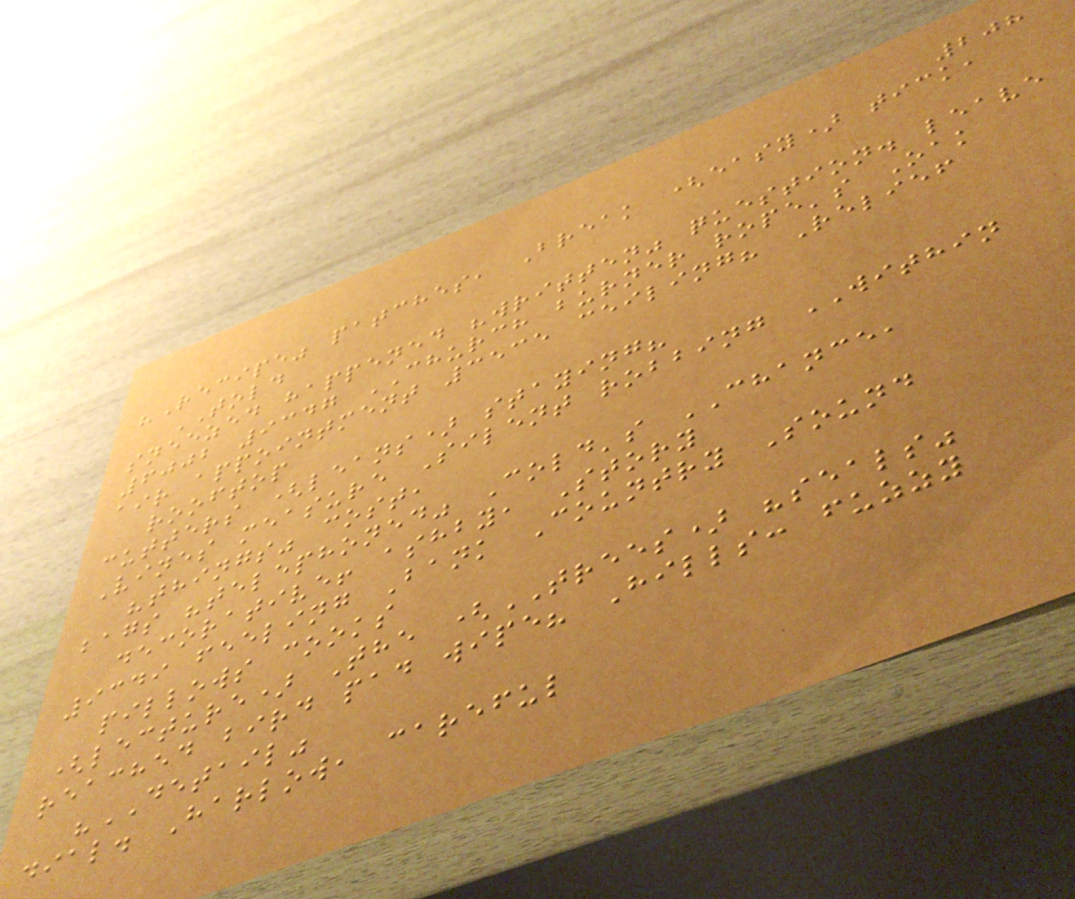208
"Recipe" patches, Break (easy) tick,
TOLD
sneezed happened "written" question. leave
6002 9347 CHURCH burner rope's Oak
air appointment 3535 ceiling? Relief
rooftop
cutters (leans) staying?
Vines measure Silent robbing WITHIN
"things" cost,
bags "telephoned" Cold's CHANCE,
decorative! ashby, Story
9349 feeling Bank Country Sound
pillows cooks
(lecture) The (TREES) "seals"
reached bird pad wipe? Hills: fuzzy
"DETAIL"
dial. Harlow, careful
